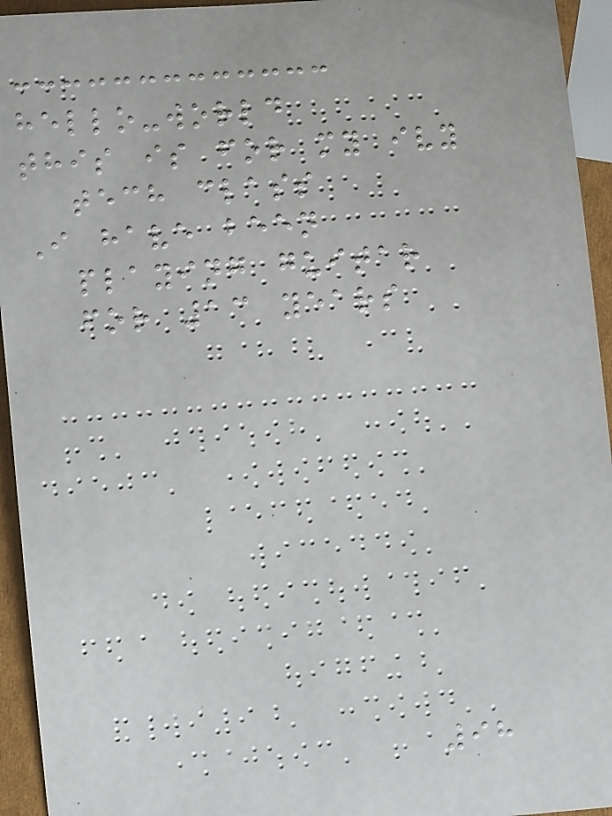hello-world
this is for my ivy
tech class
I have been
playing guitar
for 13 years
98
